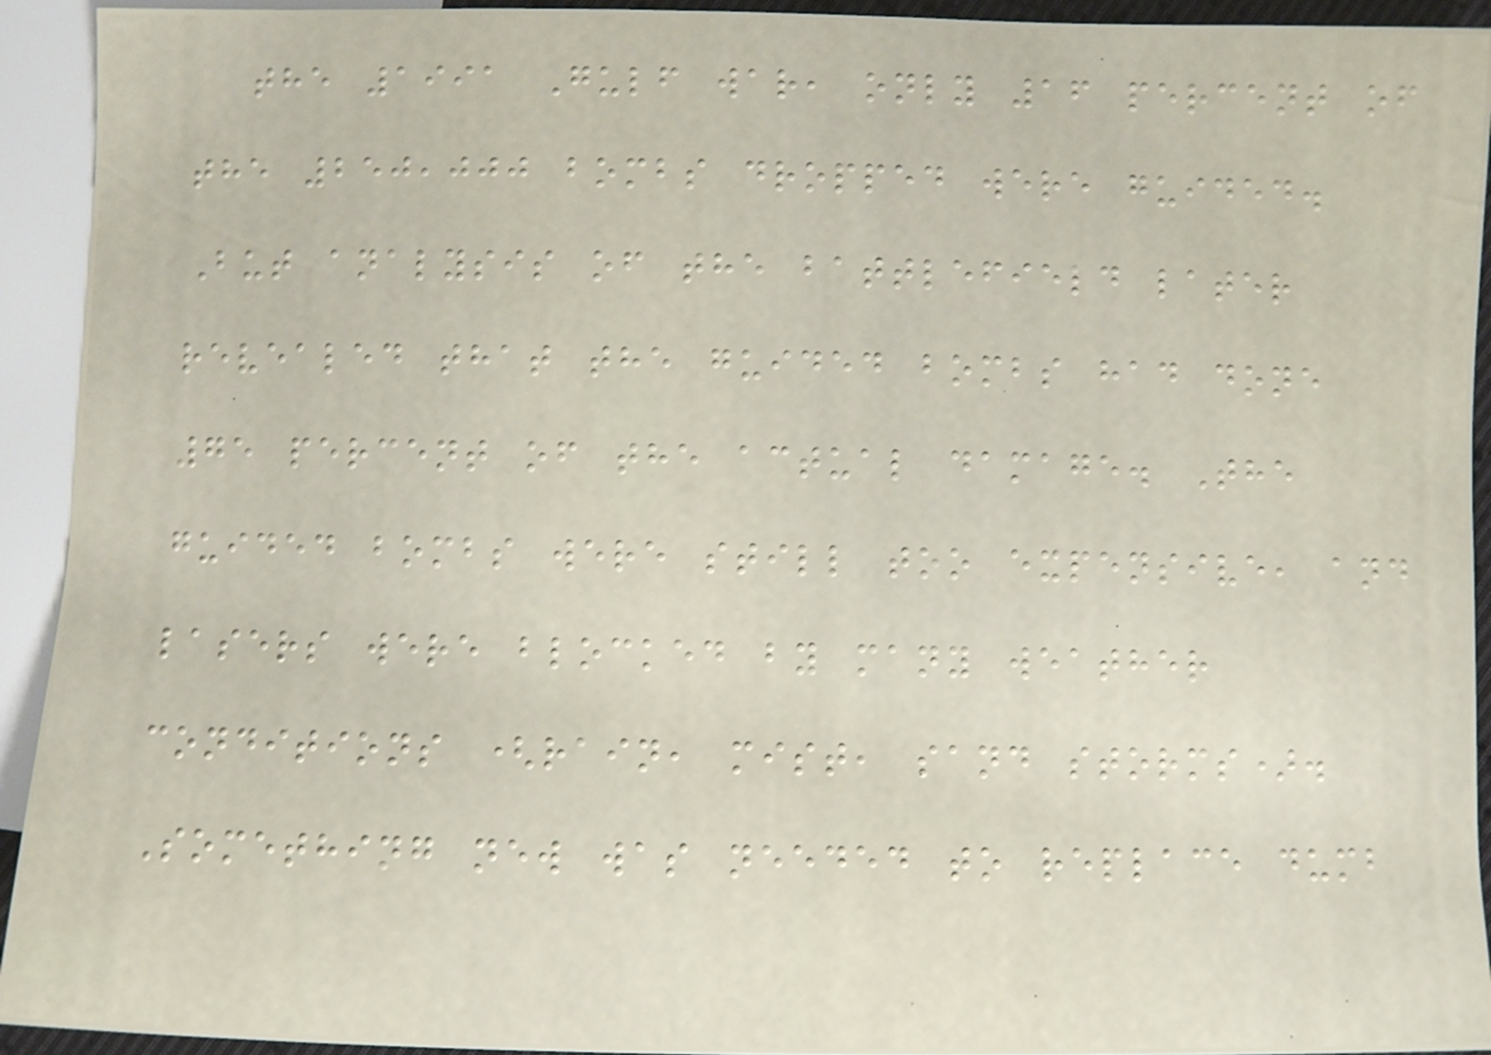the 1991 Gulf war, only 16 percent of
the 250,000 bombs dropped were guided.
But analysis of the battlefield later
revealed that the guided bombs had done
75 percent of the actual damage. The
guided bombs were still too expensive, and
lasers were blocked by many weather
conditions (rain, mist, sand storms).
Something new was needed to replace dumb
